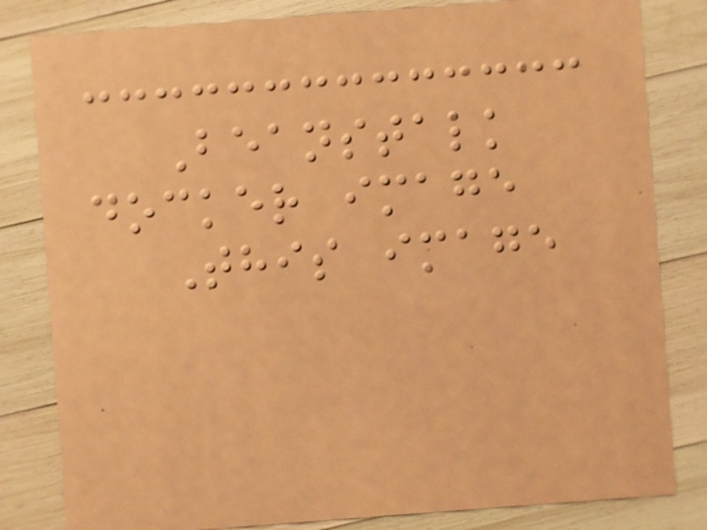Beanstalk
docker image
This image
